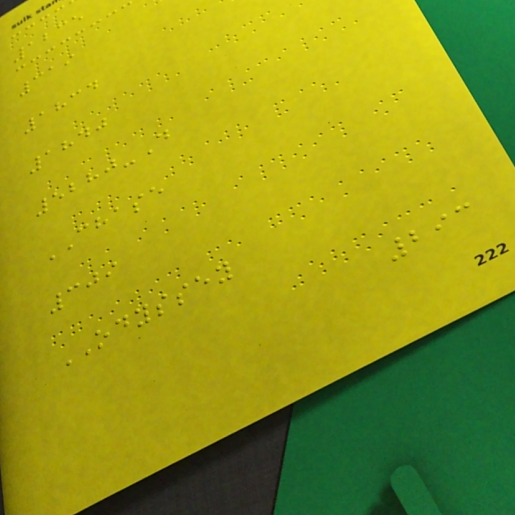1235
319
1834
1840
5280-D
CHASE
309
ODYSSEY
293
